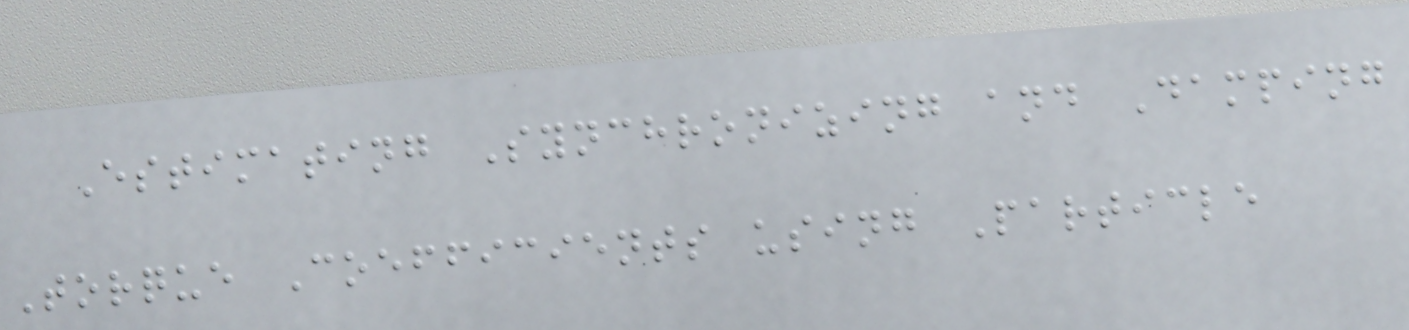Estimating Synchronizing and Damping
Torque Coefficients using Particle
